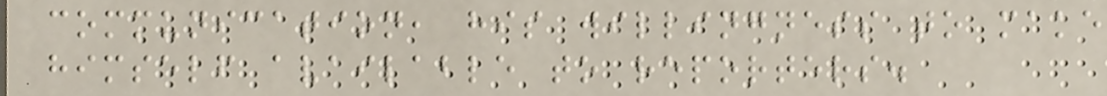communication, his willingness to make
himself available to reporters.
